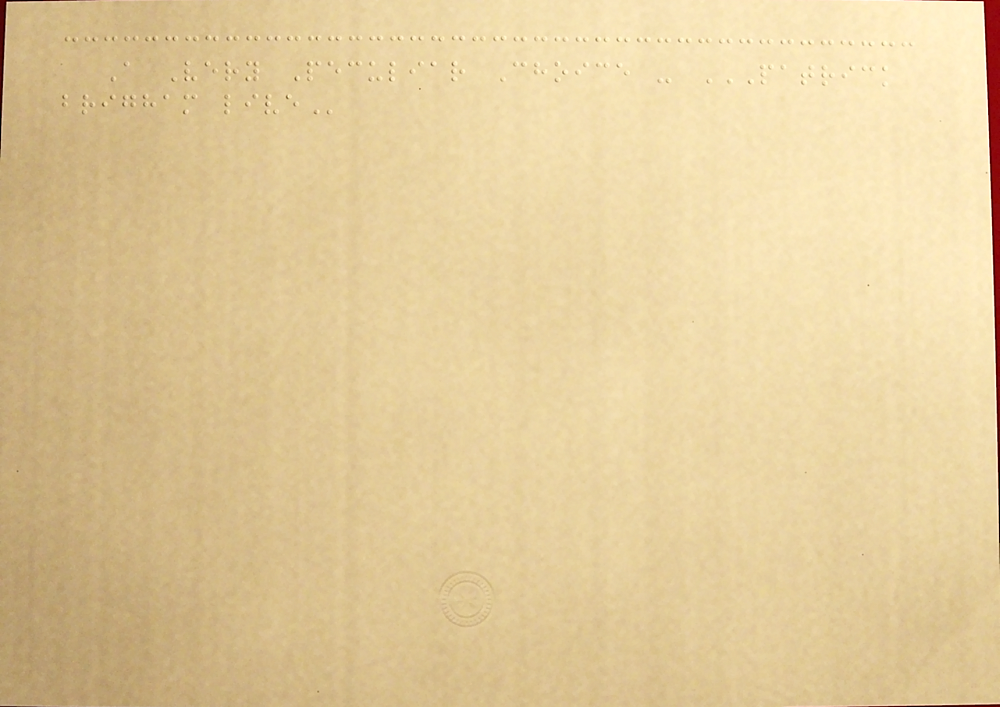A Very Peculiar Choice - PATRICK
BRIGHAM LIVE
